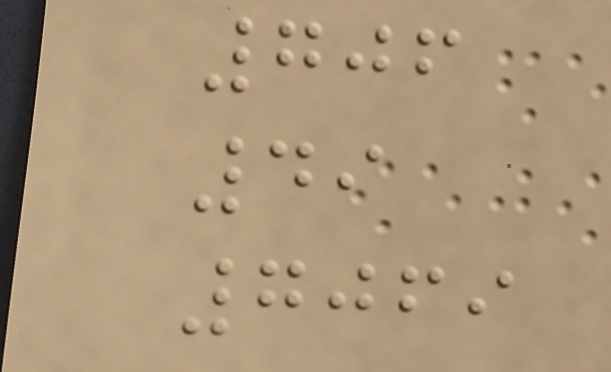706
49
7069
